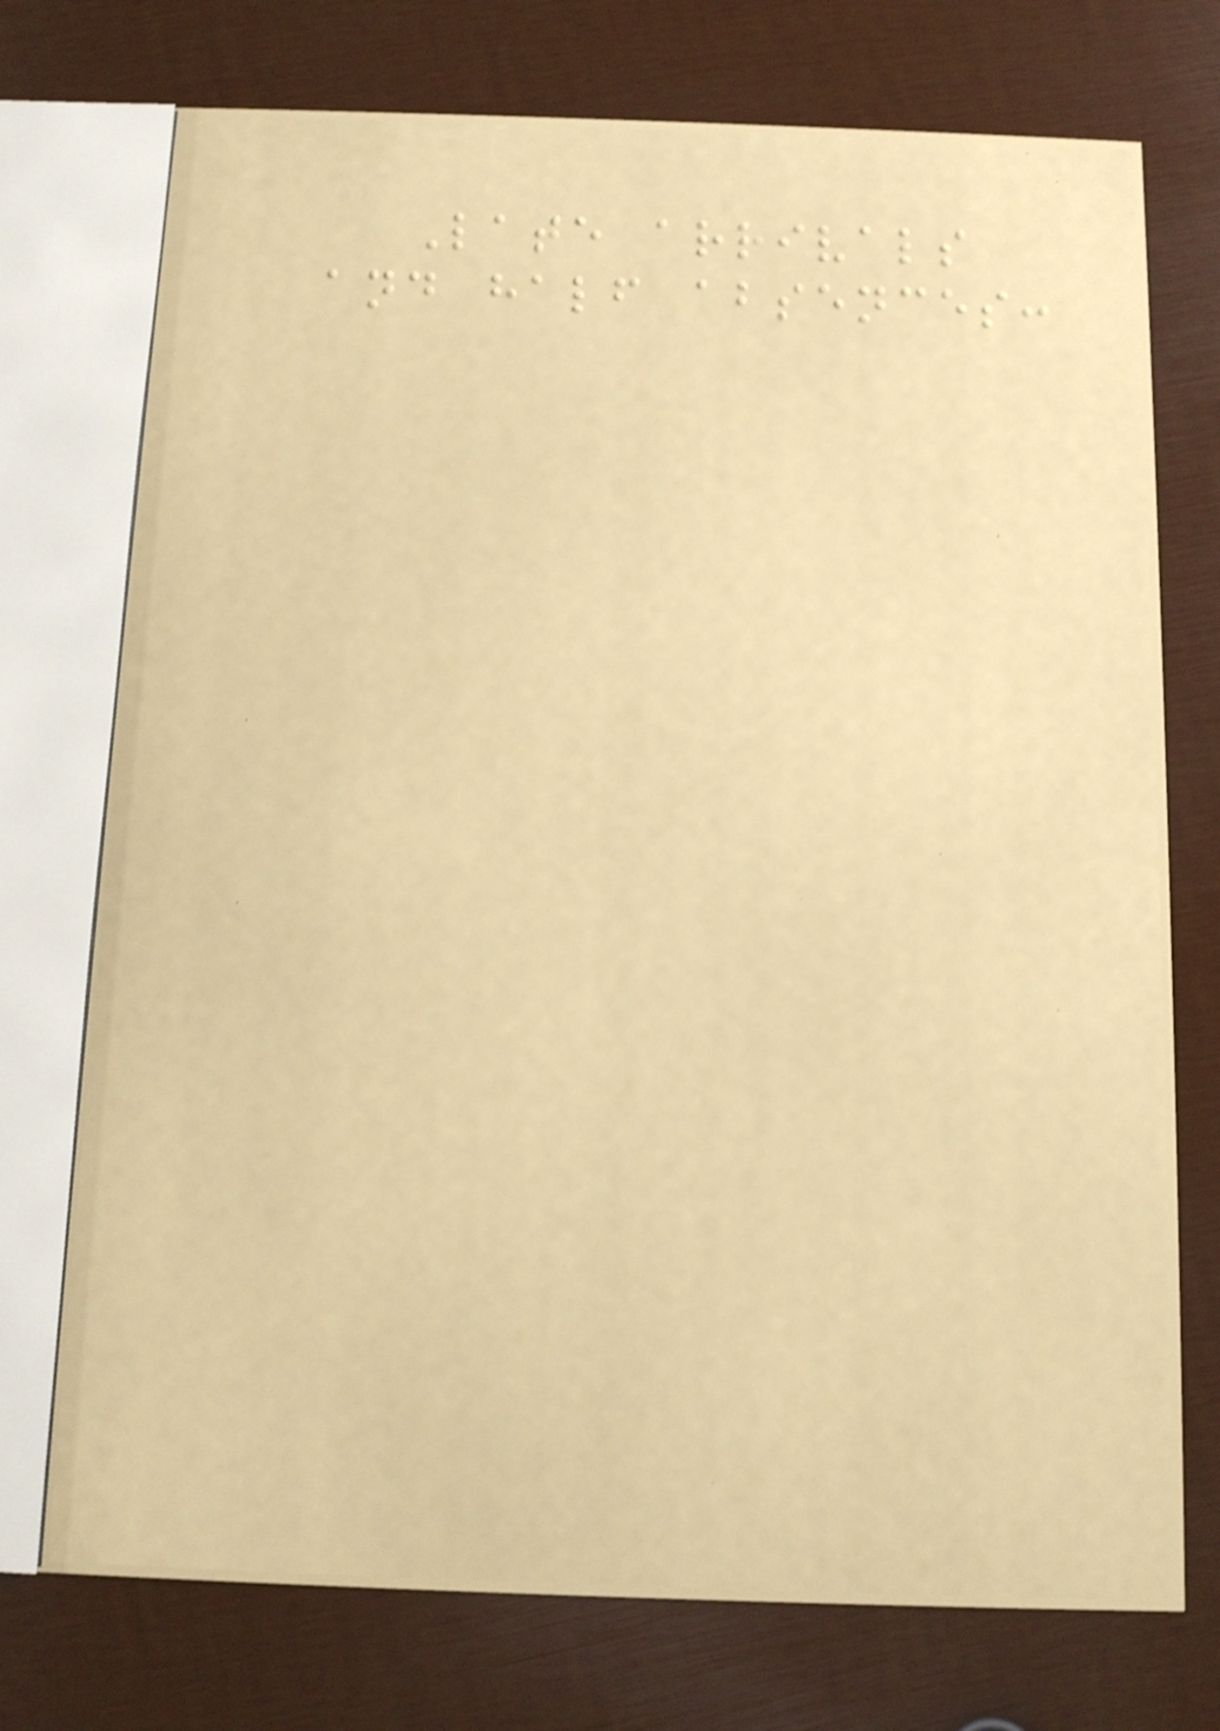Late arrivals
and half absences:
